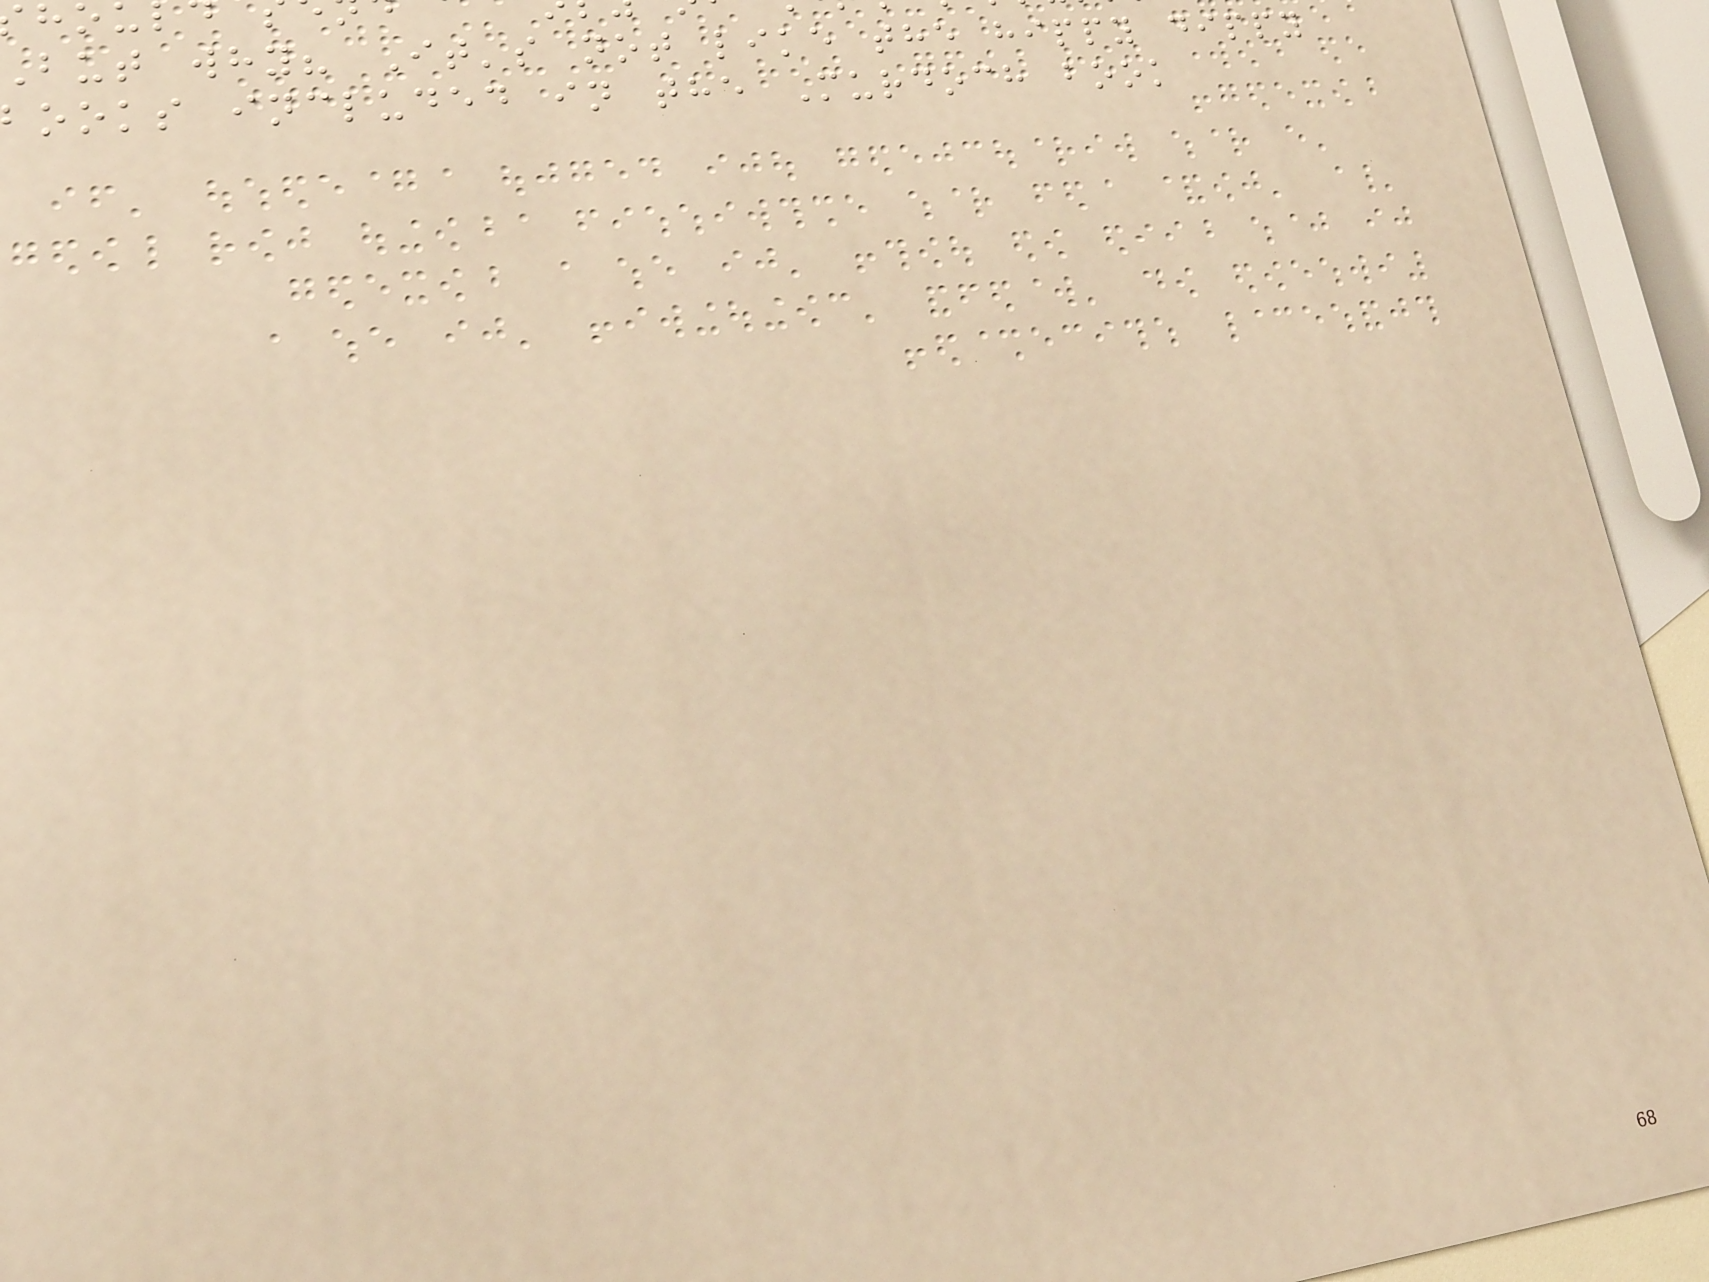but why? It's not like the hippy dippy
ooks included in the Murdoch book
